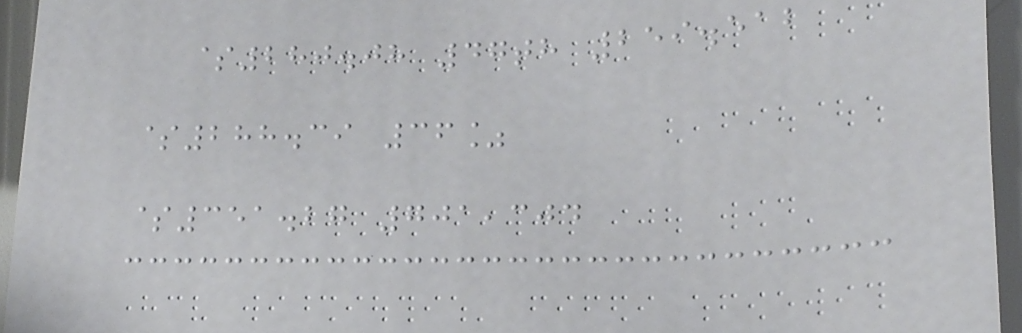$280.08 47th 259.512
$288.39 36%
$351.27 701,304
